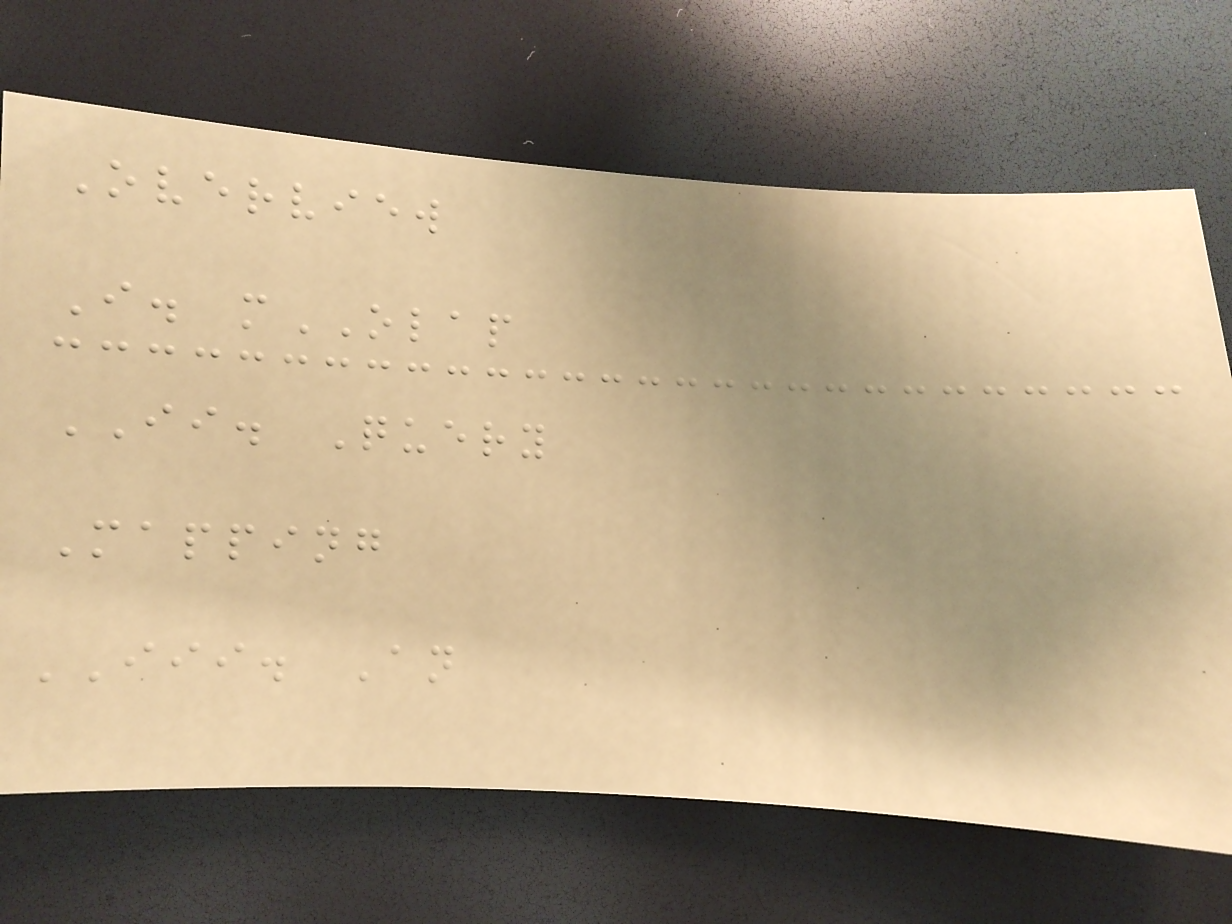Overview
I. mOLAP
II. Query
Mapping
III. An
